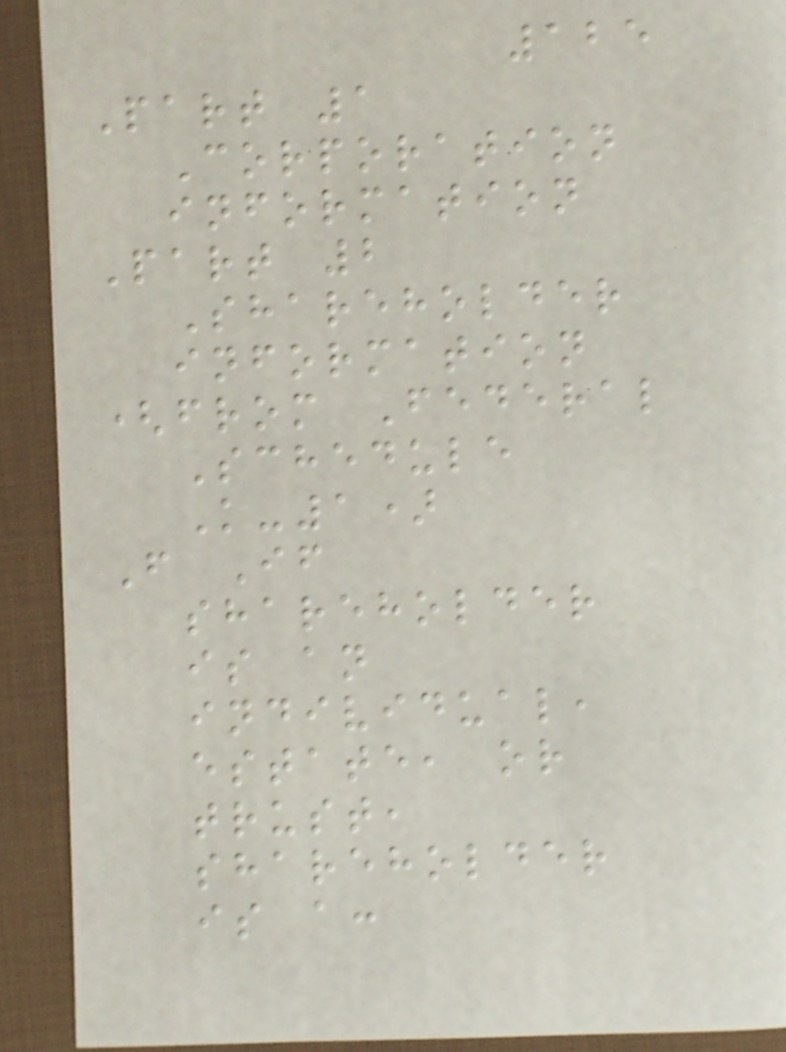125
Part 1
Corporation
information
Part 2
Shareholder
information
(from Federal
Schedule
K-1)
F If
shareholder
is an
individual,
estate, or
trust,
shareholder
is a:
